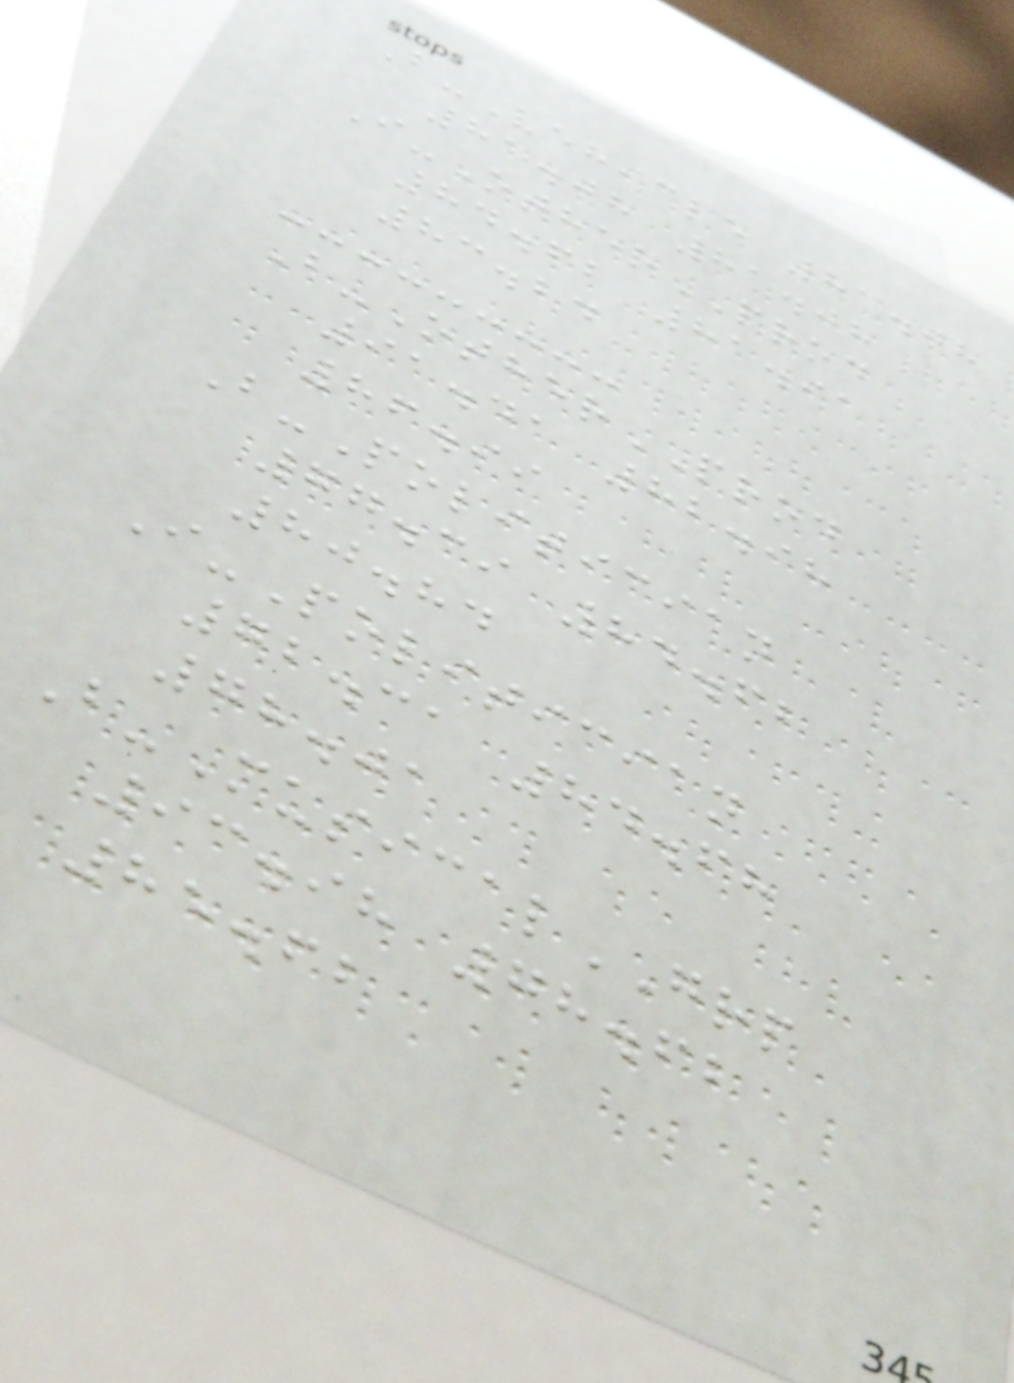B-Vehicle 81.08
81.08 81.08
I-OtherPROD
84.62 81.91
83.24
B-OtherPROD
91.41 82.98
86.99
B-Politician
77.39 84.62
80.84
I-Politician
72.31 84.68
78.01
B-MusicalGRP
93.98 78.62
85.62
